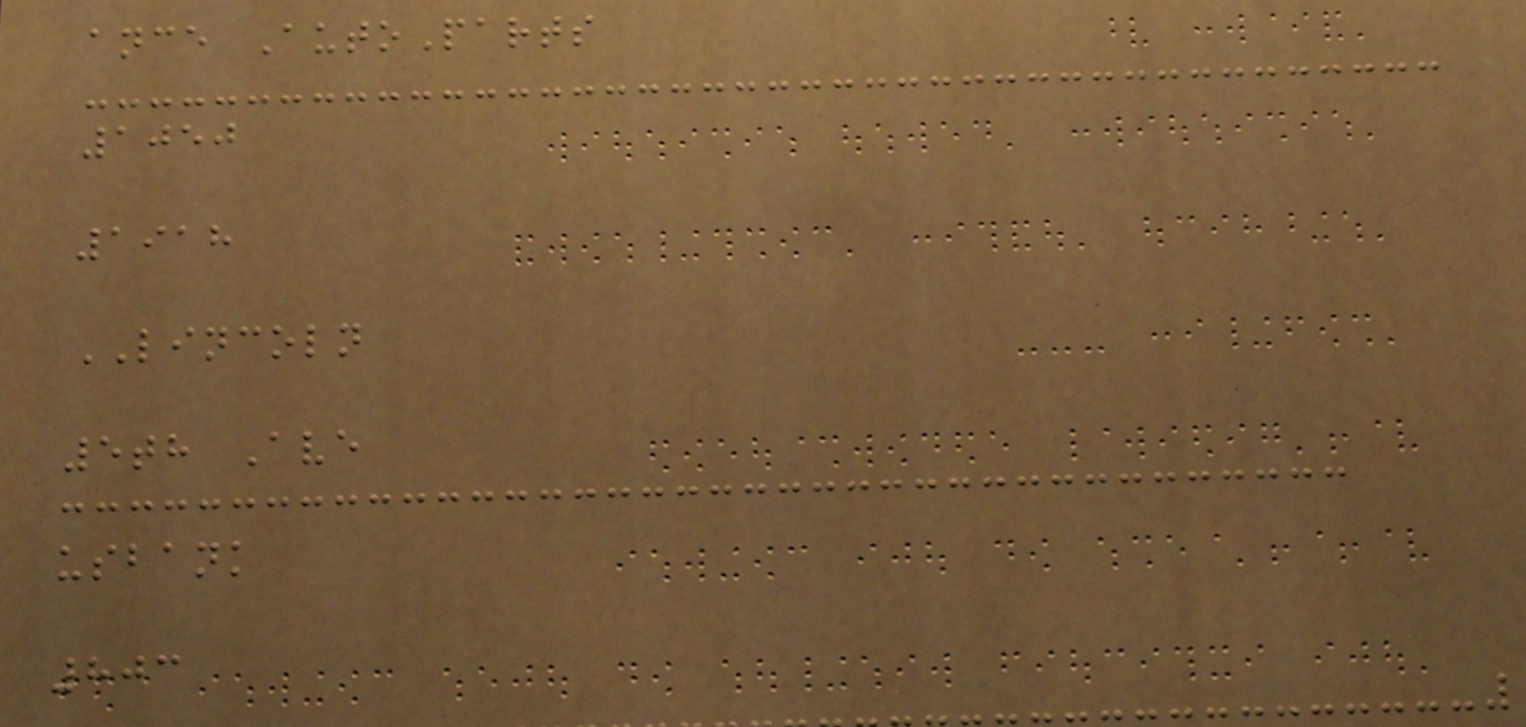ance AutoParts
1050
1918
LINCOLN
5th Ave
usbank
803
